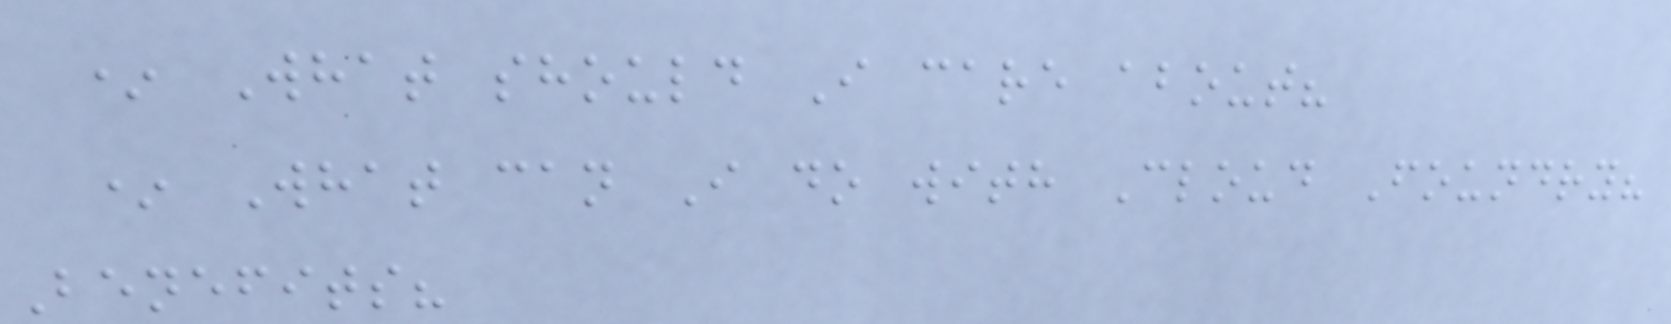* What should I care about?
* What can I do with Cloud Foundry?
Benefits?
